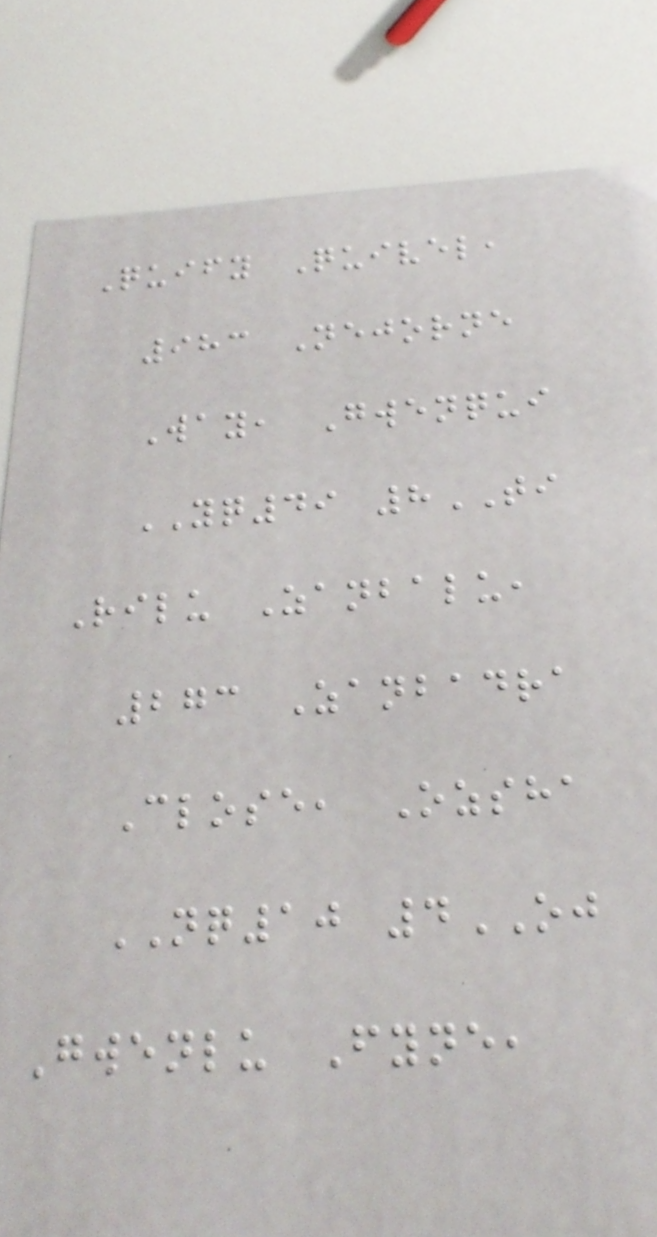Quify Quivel,
983 Nejorne
Way, Gwenqui
YQ49 8TI
Rilu Zanbalu,
273 Zanbadra
Close, Ozsha
NQ10 4OJ
Gwenlu Fyne,
